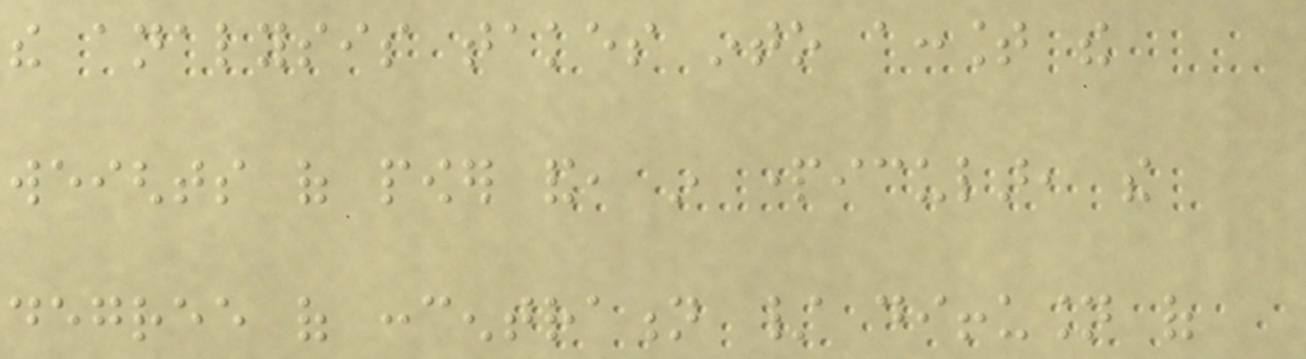the analysis takes into account the
weights of power and, in particular, the
degree of concentration / diffusion of
